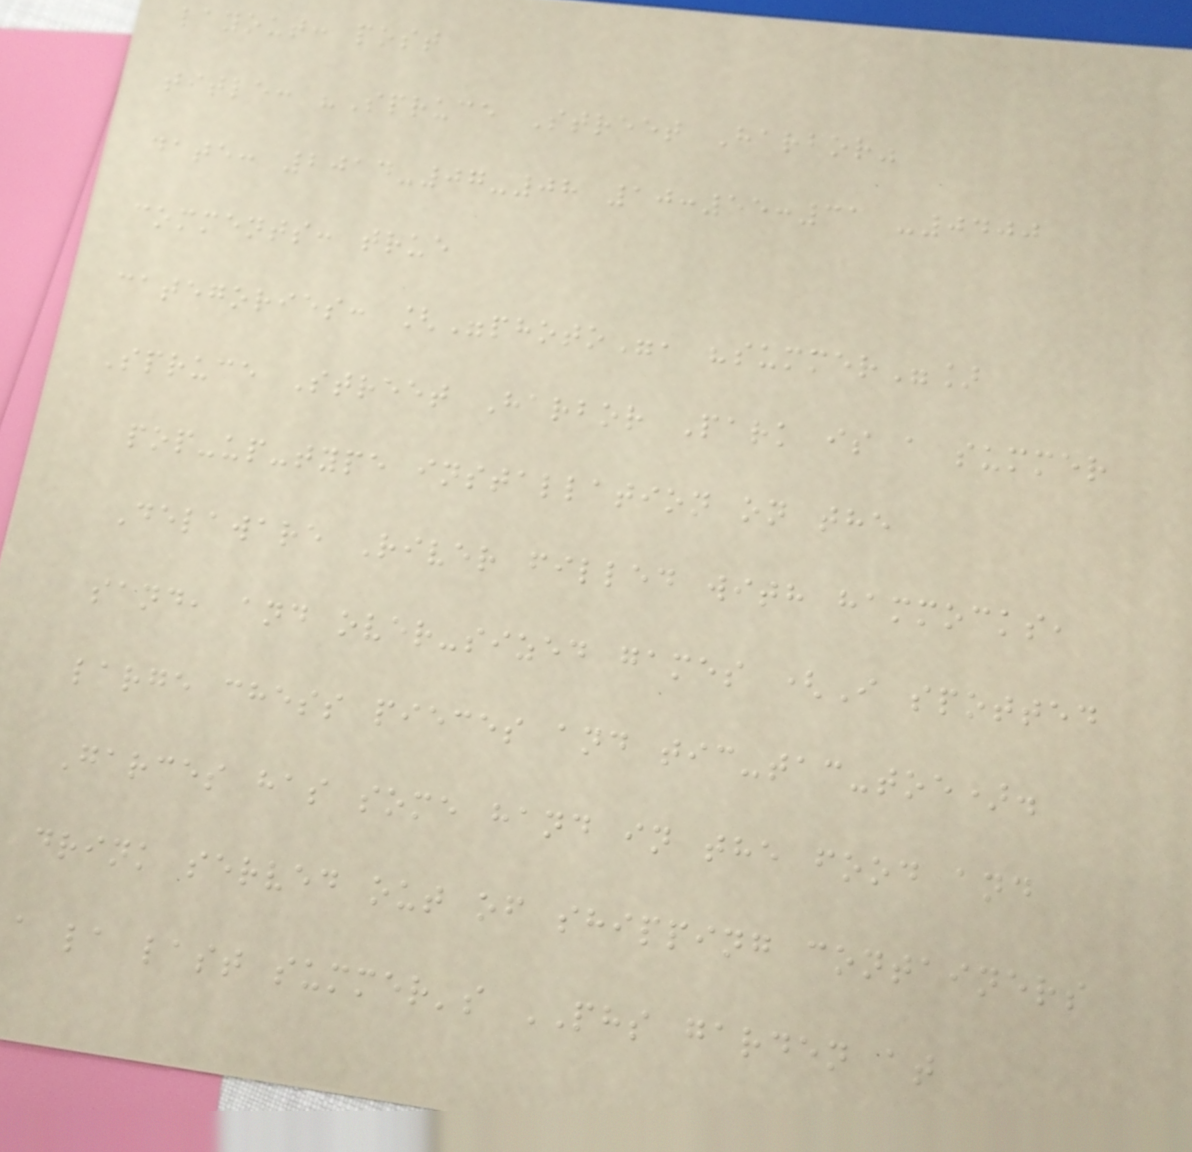layout: post
title: "Spruce Street Harbor"
date: 2014-07-08 10:55:31 -0400
comments: true
categories: ["photo", "summer"]
Spruce Street Harbor Park is a summer
pop-up-type installation on the
Delaware River filled with hammocks,
sand, and over-sized games (I spotted
large chess pieces and tic-tac-toe).
Garces has some hand in the food and
drink served out of shipping containers
a la last summer's PHS garden at
